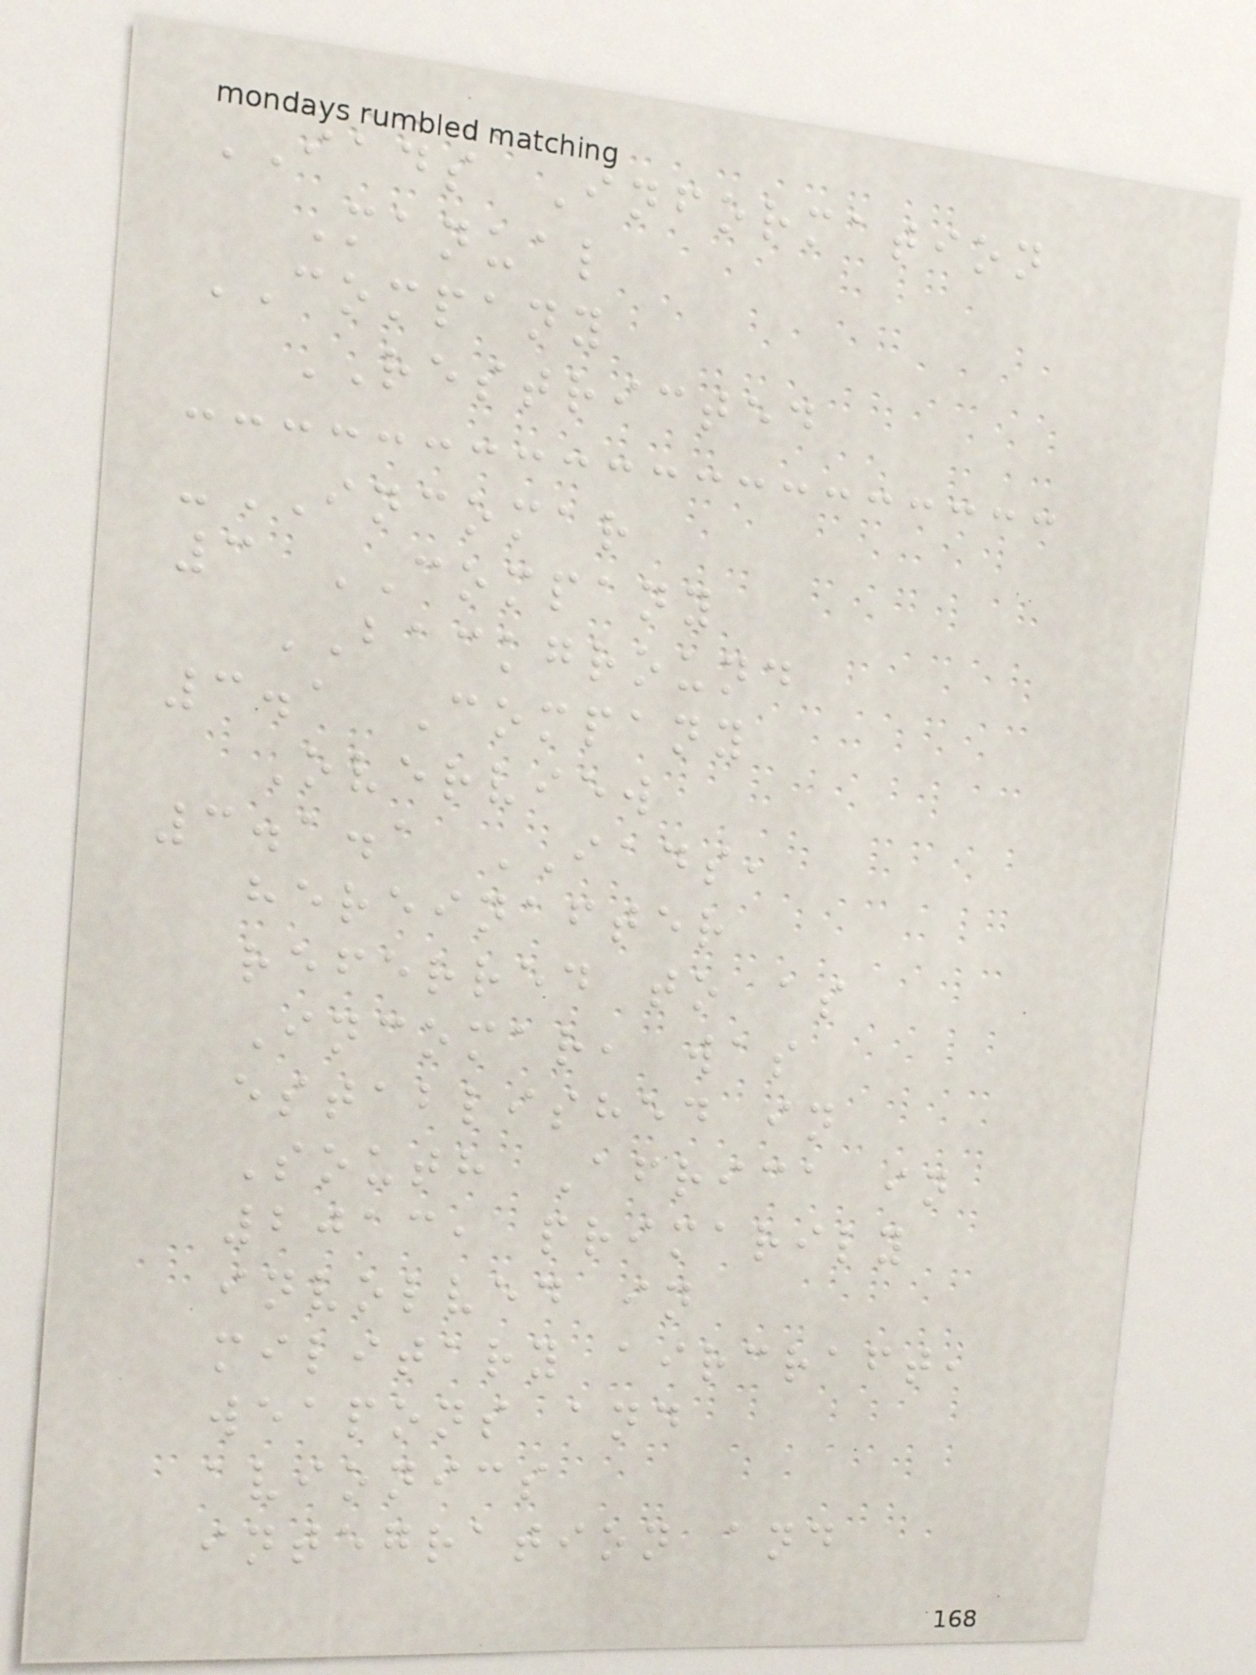IADS Information
Manual
COMPANY
RESTRICTED
-INCOMAR
3 COMPANY
BACKGROUND
3.1 Company
Overview
3.1.1 IADS,
hereinafter
referred to as
Incomar, was
established in
South Africa in
2013, primarily
involved in
military aircraft,
weapons and
avionics
integration and
